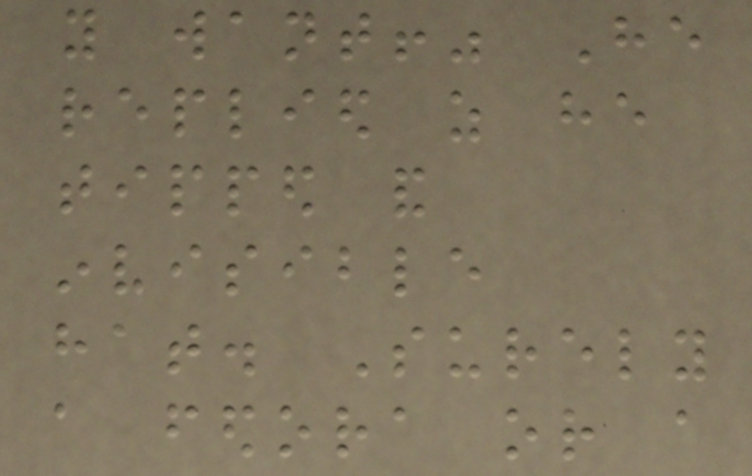you want!" He
replied as he
tipped and
invisible
hat. Surely
a fedora or a
